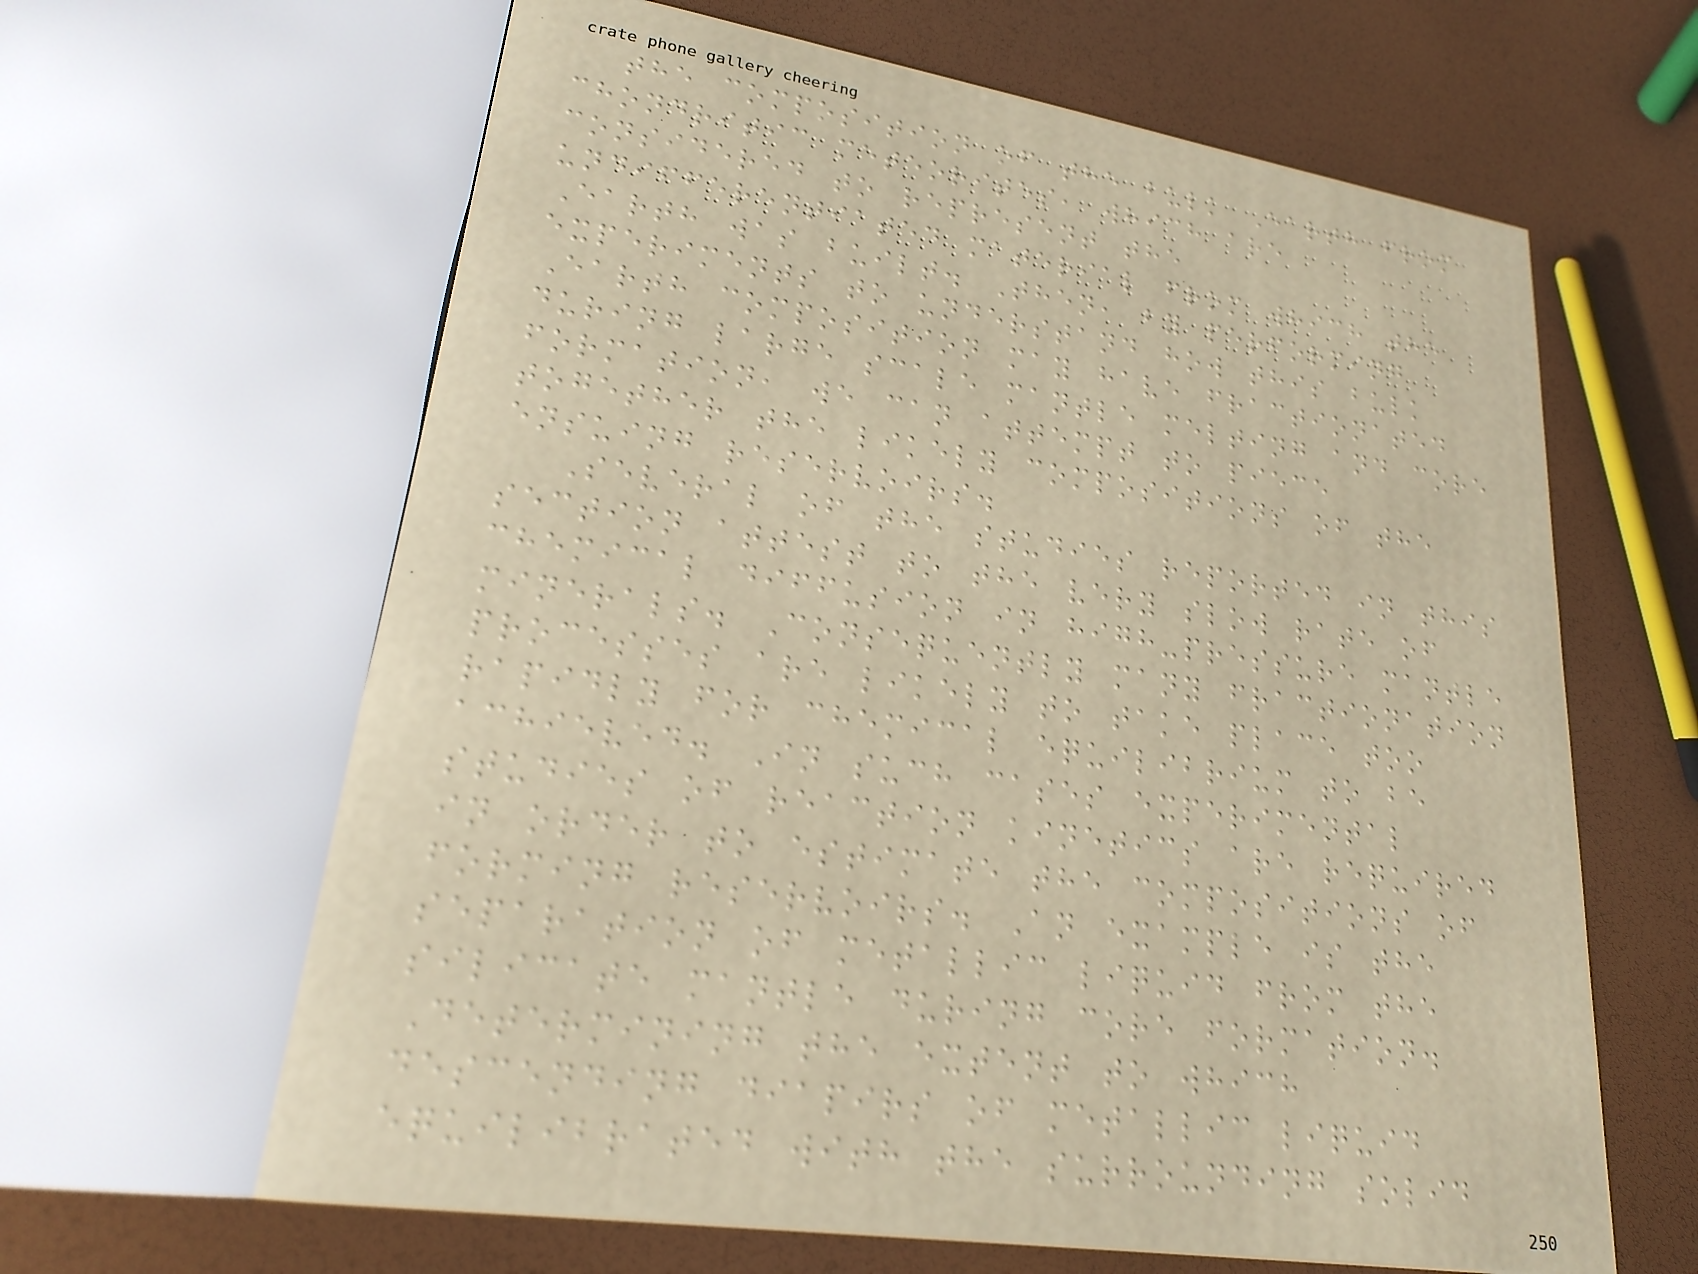the composition of the bulk Earth from
chondritic meteorites, which are
considered to represent the
undifferentiated material from which the
Earth was built. Then, by performing
experiments to understand how this bulk
Earth composition may have fractionated
during large scale mantle melting and core
formation, we can attempt to piece
together the likely compositions of the
ensuing reservoirs.
Several of the studies reported in this
section attest to the very slow rate of
chemical diffusion in high-pressure mantle
minerals. Consequently many fractionation
processes are likely to take place too
rapidly for chemical equilibrium to be
achieved. In such cases experimental
studies of reaction kinetics are required
in order to estimate the compositions of
forming reservoirs. An example is the
separation of metallic liquid from the
silicate mantle during core formation.
Determining the extent to which
descending diapirs of metallic liquid
equilibrated with the surrounding solid
